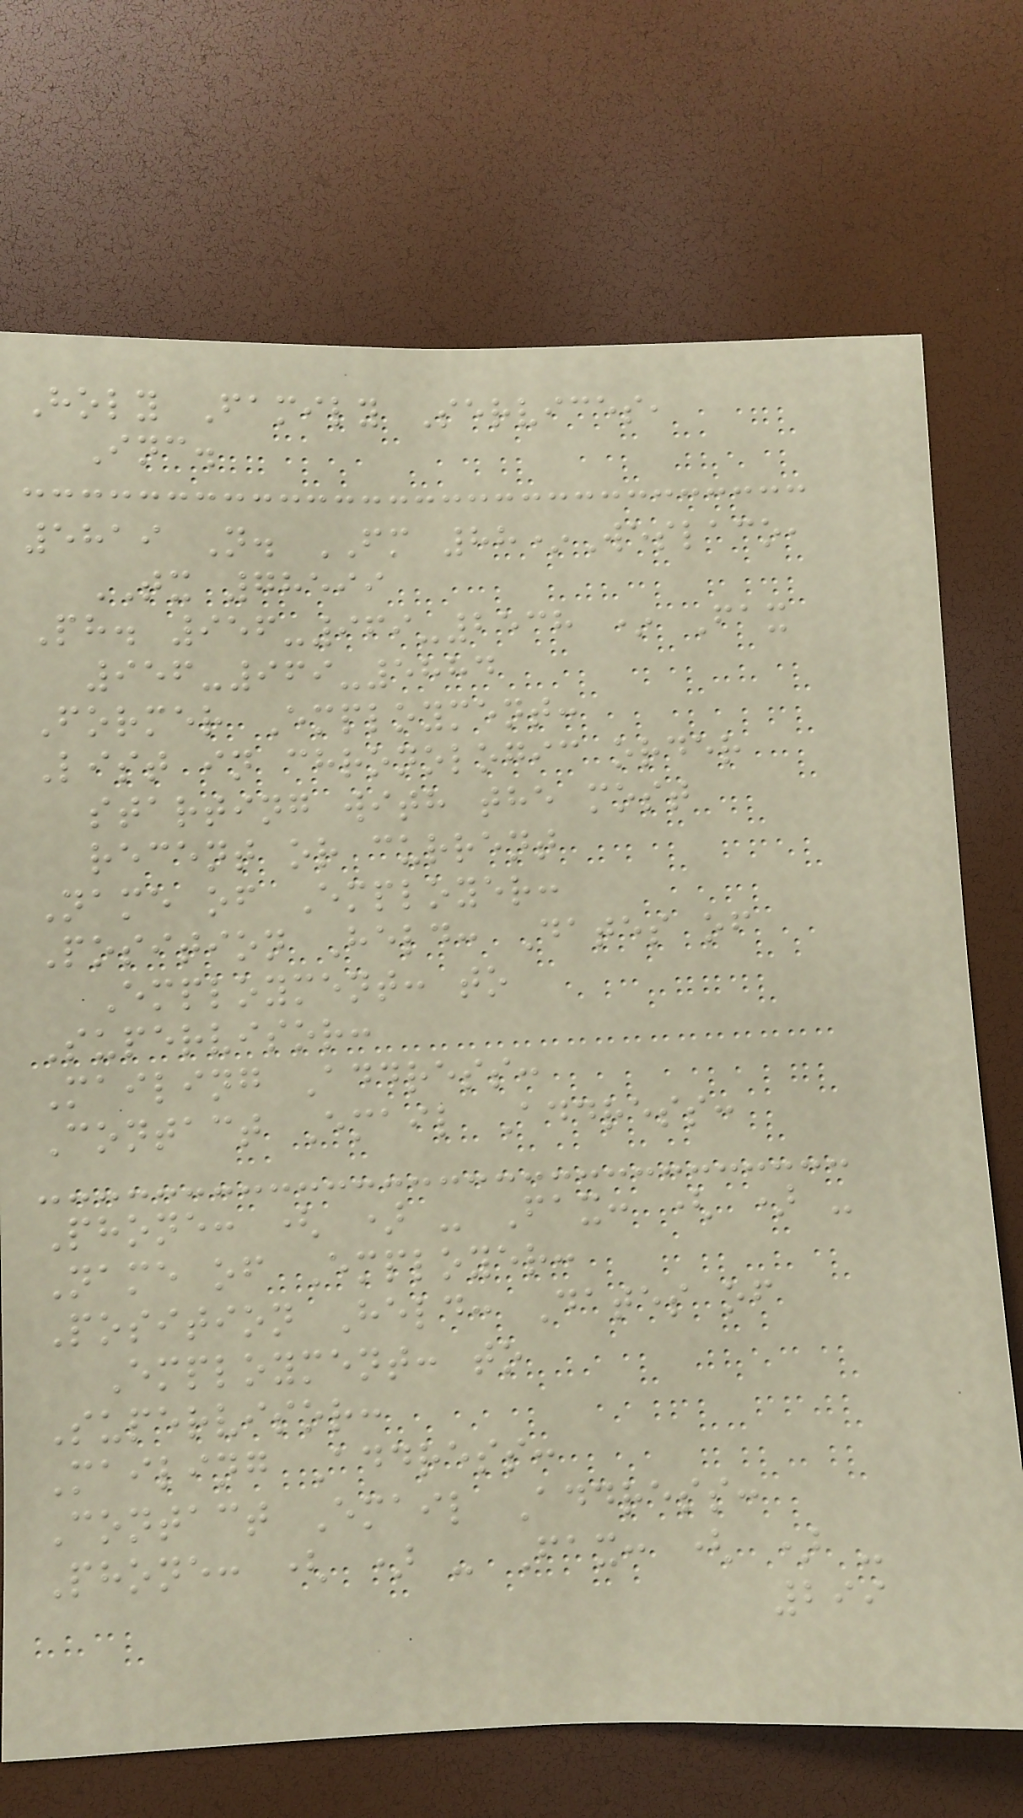Holy Family Services,
Inc.
5819 N. FM 88*Weslaco,
TX 78599
Ph. 956-969-2538 * Fax
956-969-5884
Former Employment:
List in chronologic order
starting with the most
recent or current
Name of Employer:
Position Held: Dates of
Employment: to
Supervisor:
Mailing Address:
Contact Email Address:
Phone: ( ) - Fax: ( ) -
Name of Employer:
Position Held: Dates of
Employment: to
Supervisor:
Mailing Address:
Contact Email Address:
Phone: ( ) - Fax: ( ) -
299
